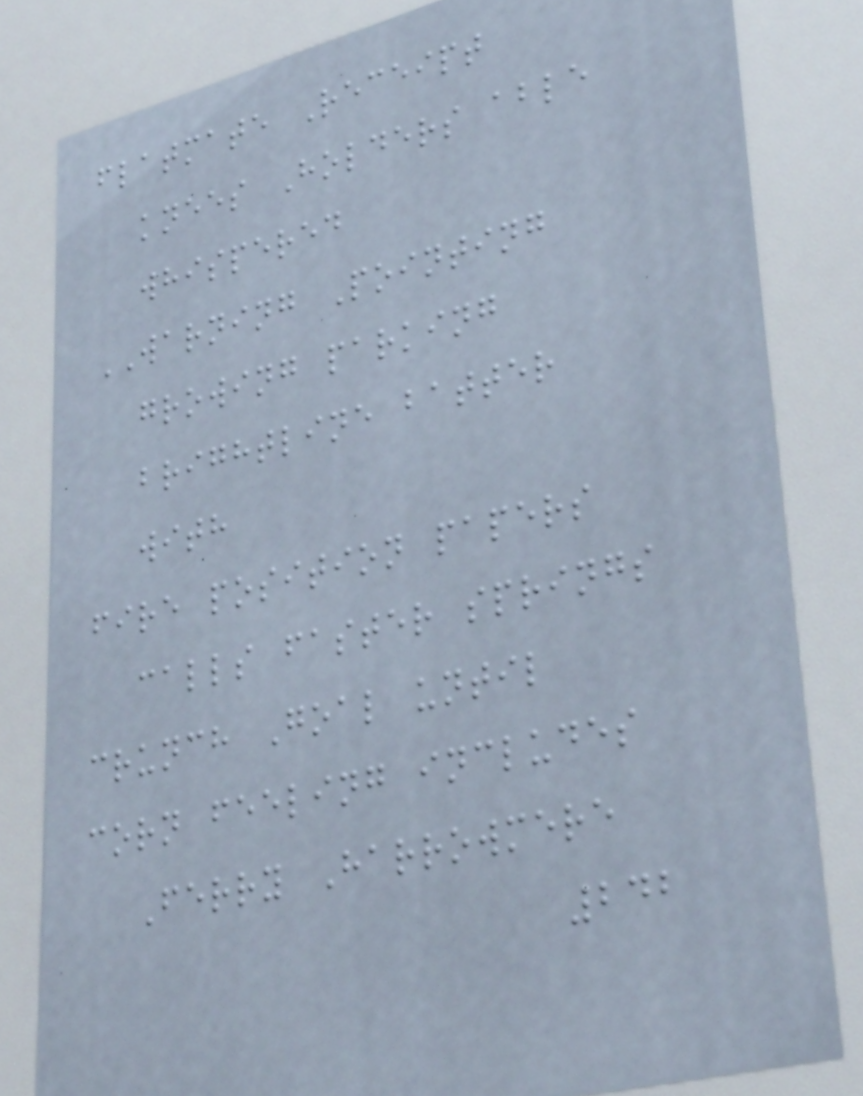flatmate Receipt
knees Holders able
whispered
WARNING Pointing
growing parking
brightline batter
with
fire position papers
calls faster springs
crunch Goal until
corn feeling includes
Ferry Harrowmere
242
